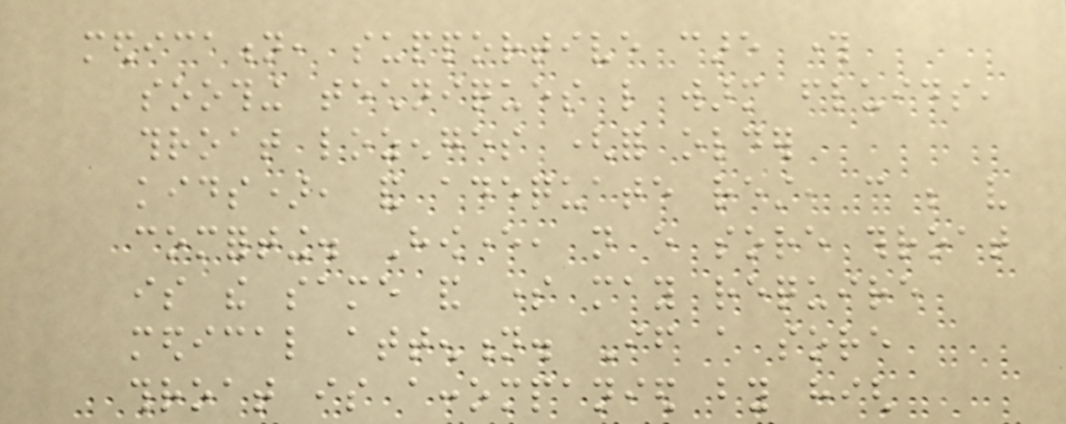medication, supportive care through
soothing techniques like warm fluids,
throat lozenges (for older
kids), and adequate rest, can be very
comforting. However, not every sore throat
is the same and some may require
medical attention. If a sore
throat is accompanied by high
